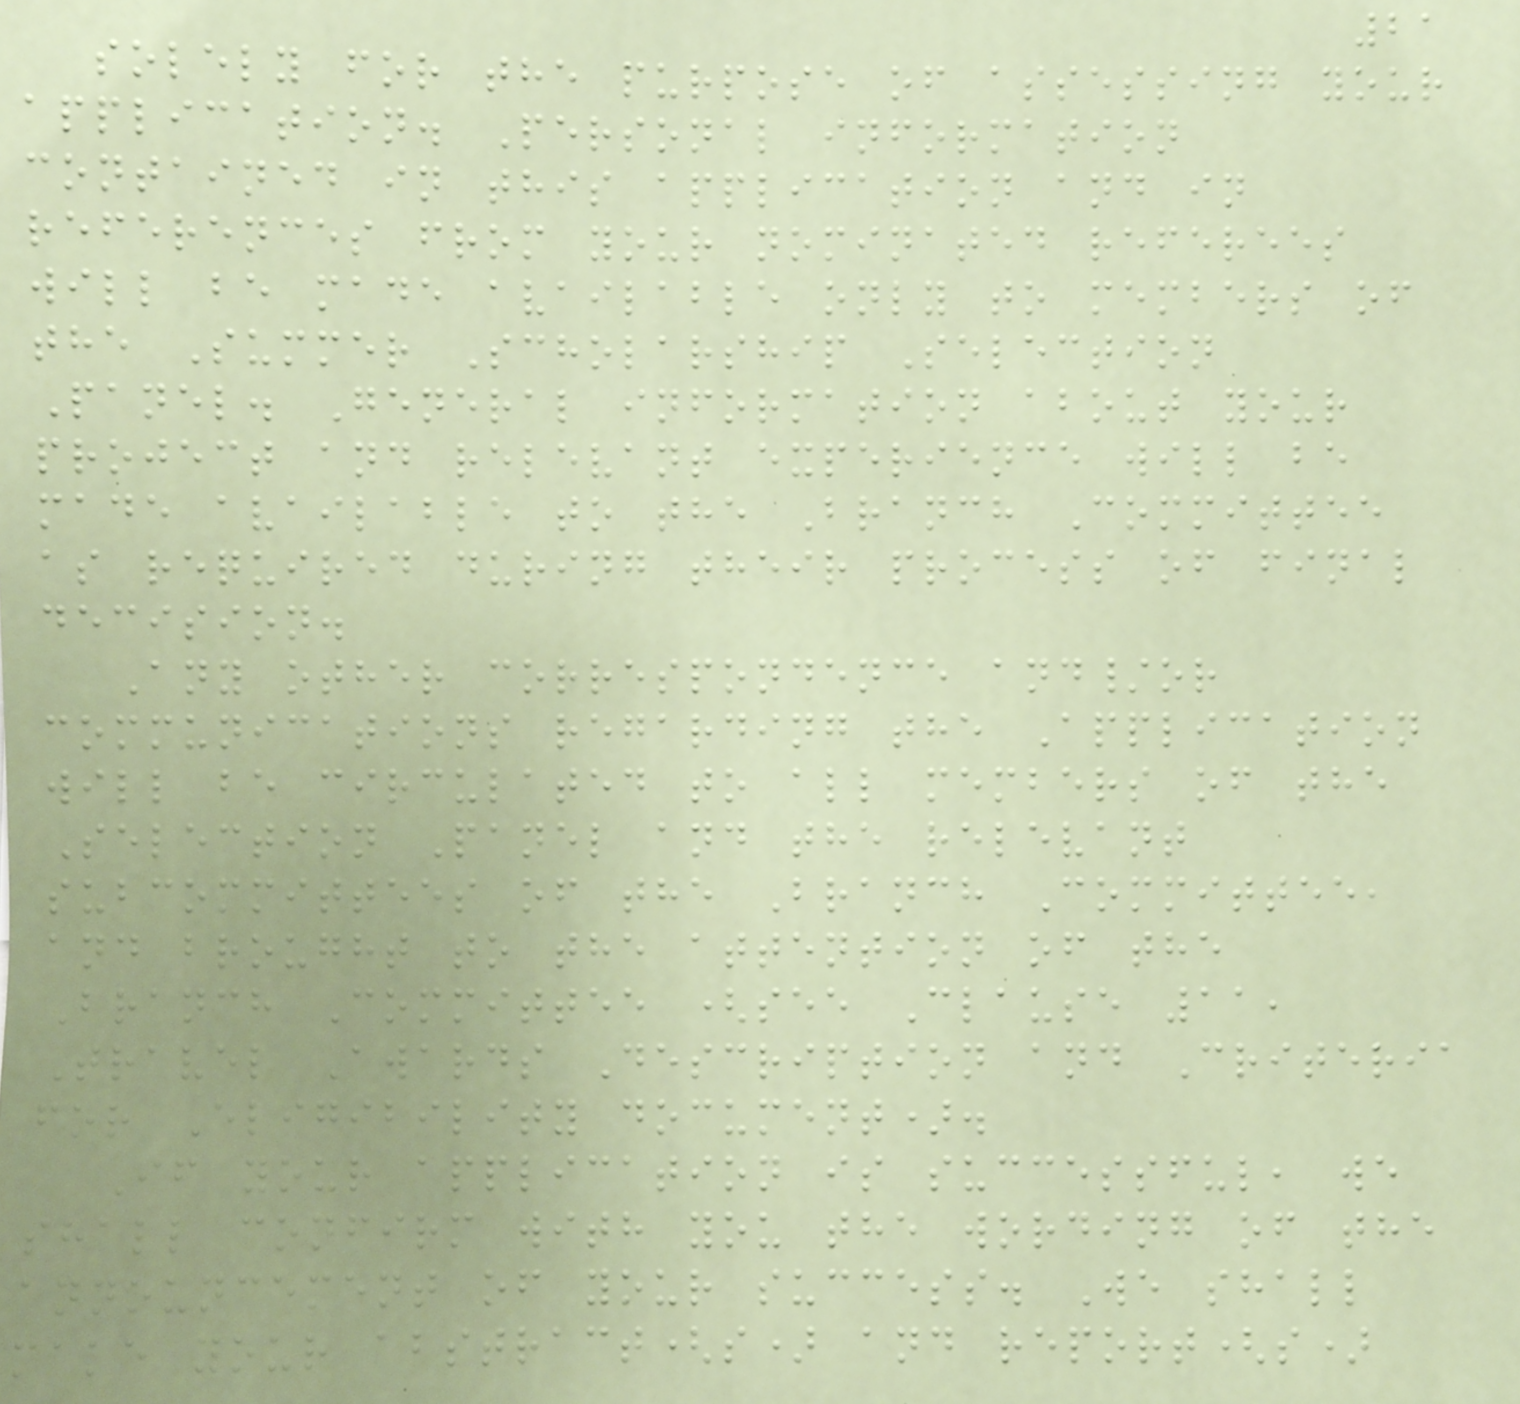21
solely for the purpose of assessing your
application. Personal information
contained in this application and in
references from your nominated referees
will be made available only to members of
the Summer Scholarship Selection
Panel. General information about your
project and relevant experience will be
made available to the Branch Committee
as required during their process of final
decision.
Any other correspondence and/or
communications regarding the Application
will be circulated to all members of the
Selection Panel and the relevant
subcommittees of the Branch Committee,
and brought to the attention of the
Branch Committee (see Clause 11,
Travel Awards Description and Criteria
for Eligibility document).
If your application is successful, we
shall confirm with you the wording of the
announcement of your success. We shall
make your abstract(s) and report(s)
